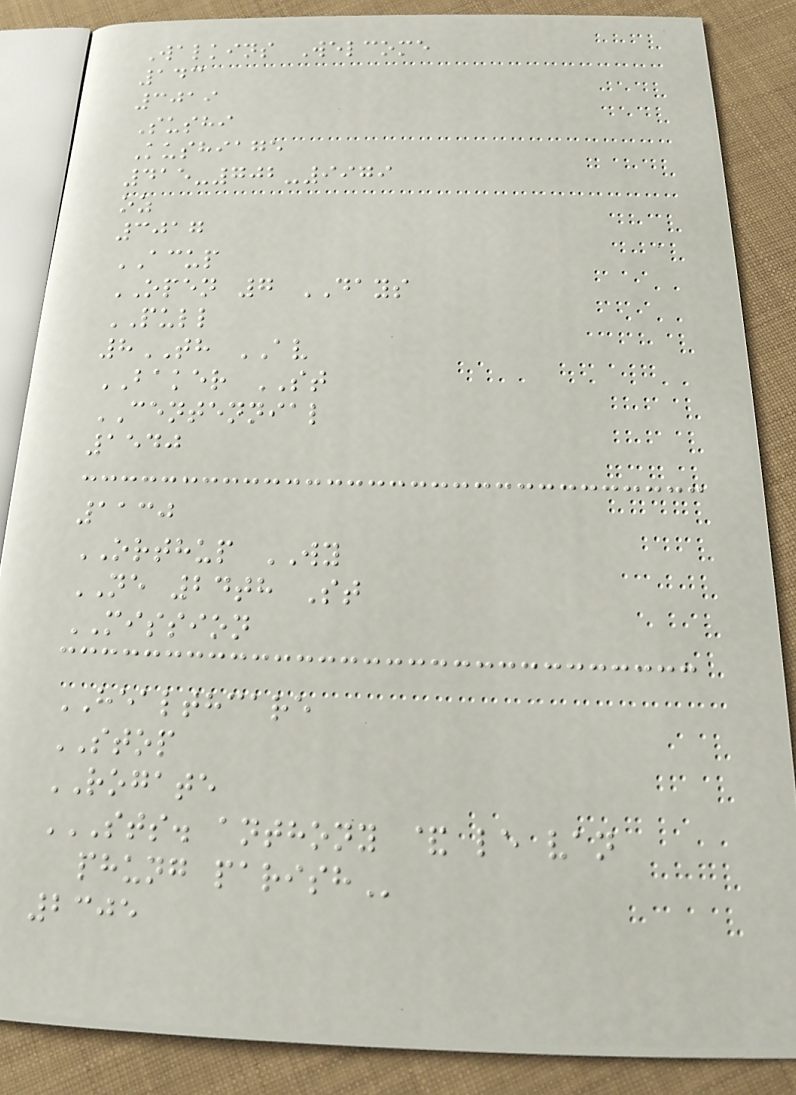Walkins Welcome
143
3019
Sushi
Kushiage
415-702-9979
oz
3017
ACUP
OPEN 7 DAYS
PULL
8TH AV
BAKER ST
CENTENNIAL
1540
1130
ORTHUP WY
NE 24th St
MISSION
HEALTHCARE
STOP
ROGATE
STS. ANTHONY & LE VAN
PHUNG PARISH
2305
